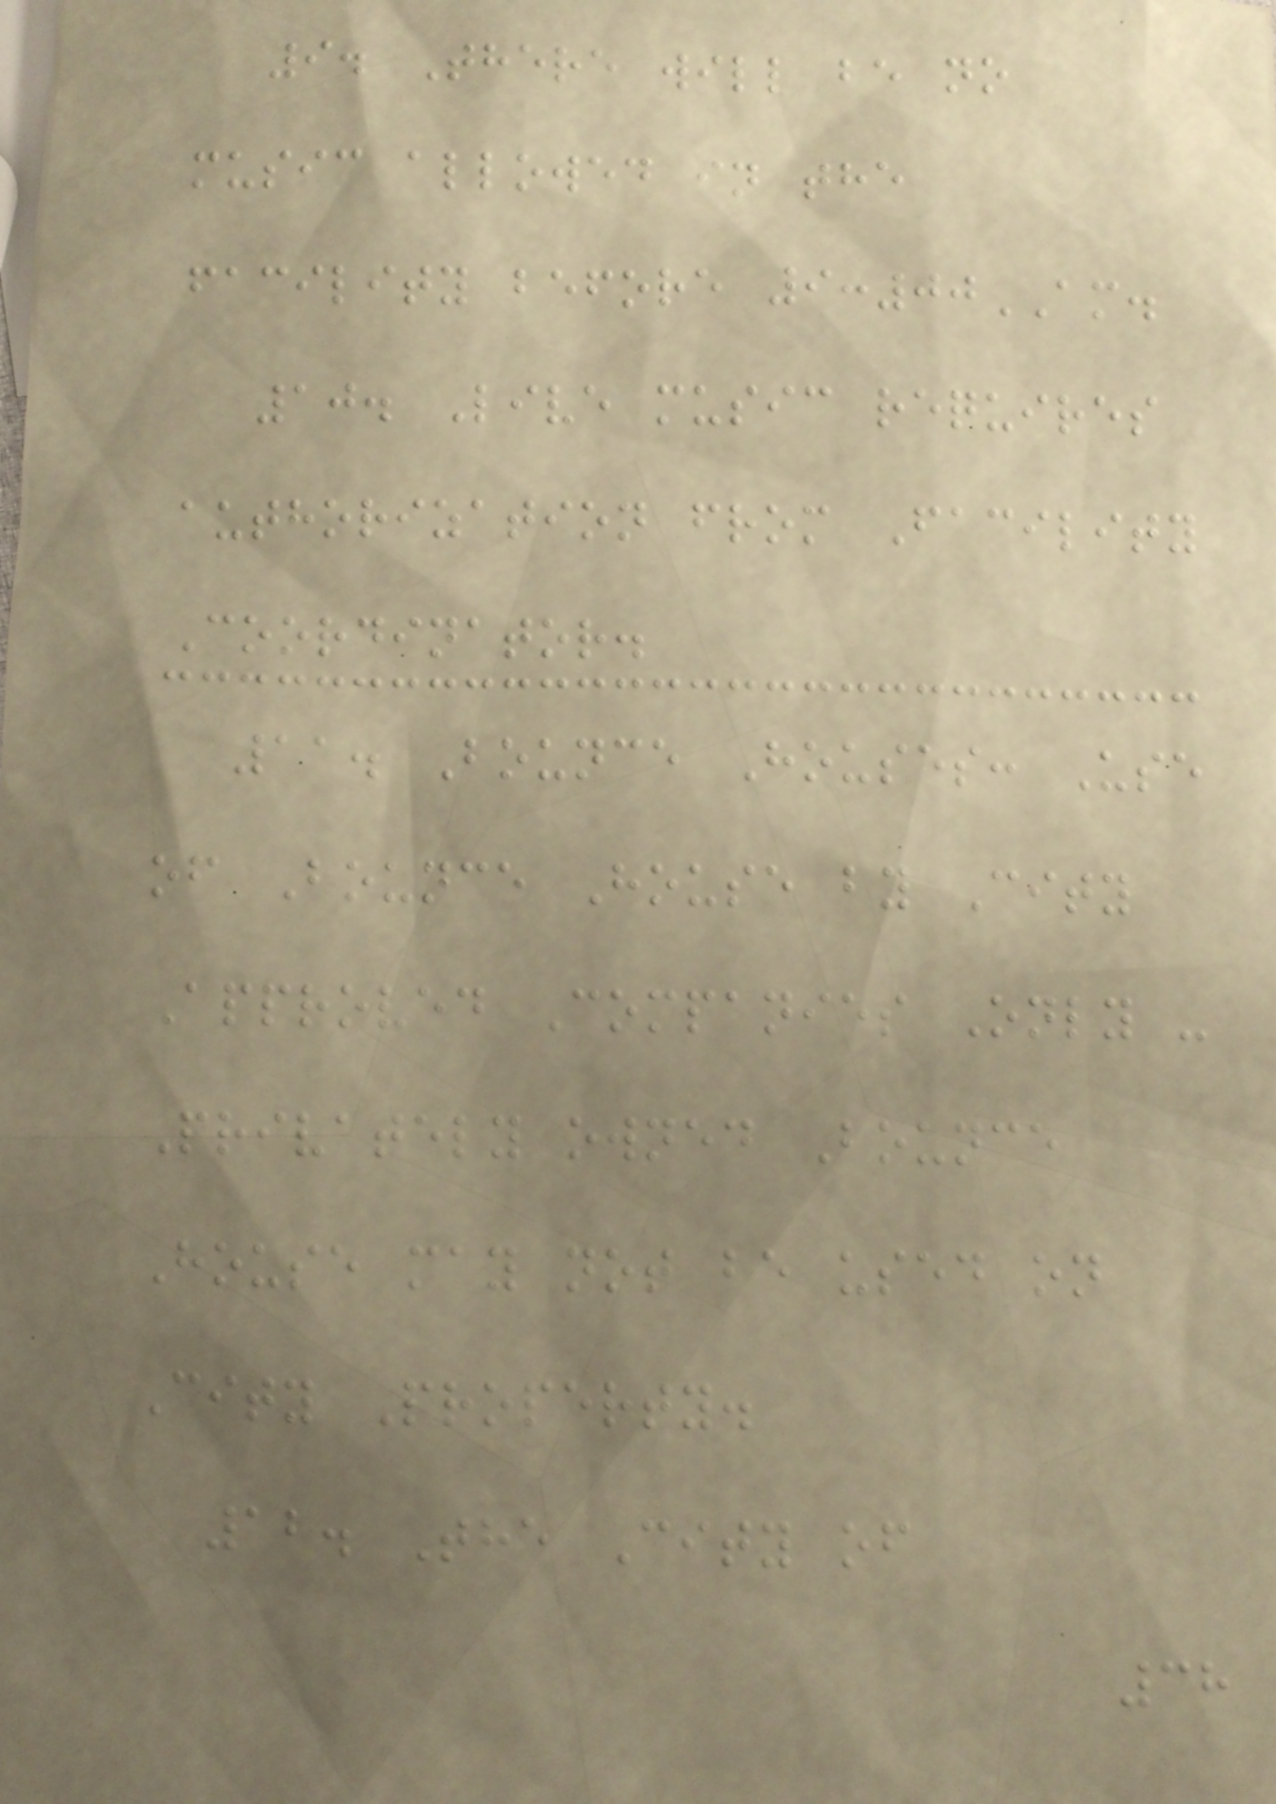9. There will be no
music allowed in the
facility before 9:00AM.
10. Live music requires
authorization from Facility
Coordinator.
11. Bounce Houses: Use
of Bounce House by City
Approved Companies Only -
Privately owned Bounce
House may not be used on
City Property.
12. The City of
38
